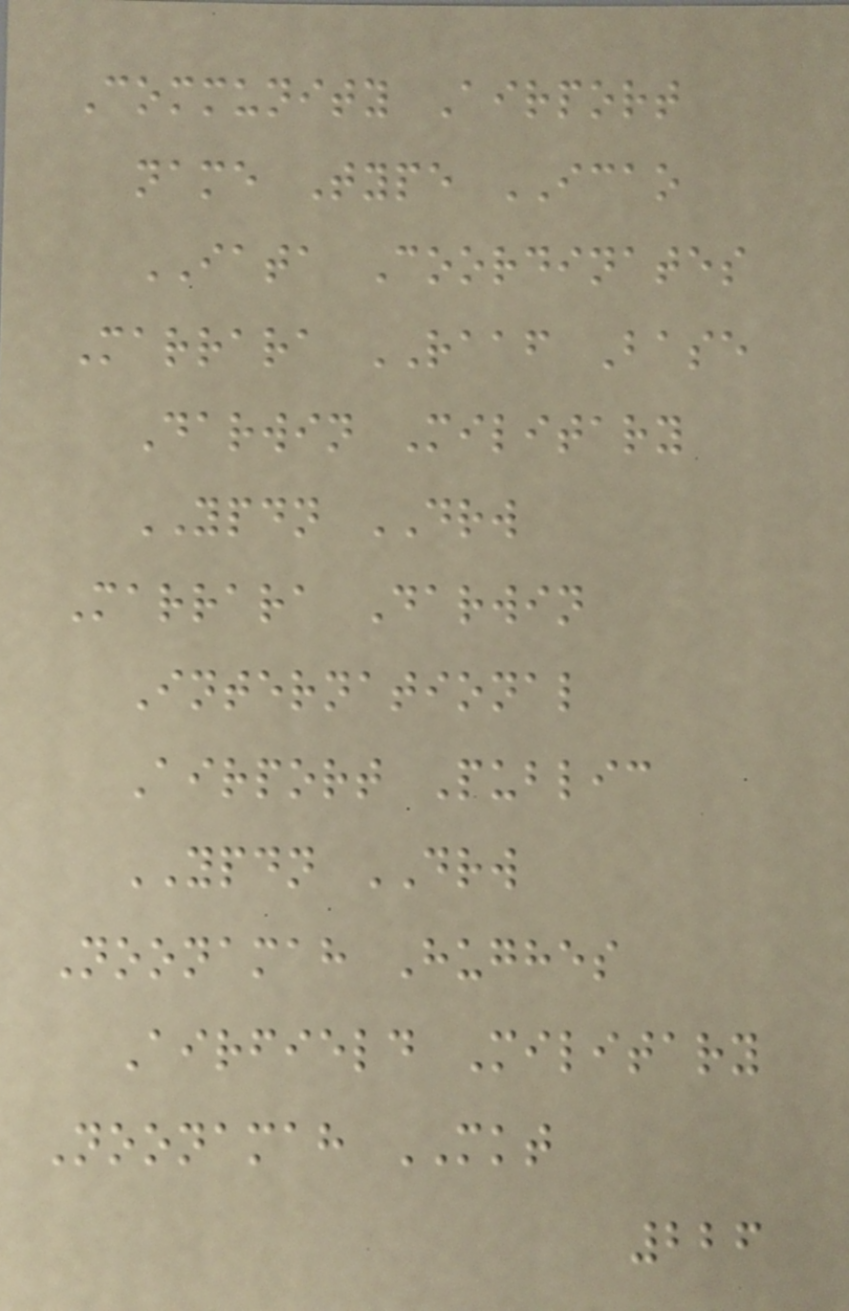Community Airport
name Type ICAO
IATA Coordinates
Marrara RAAF Base
Darwin Military
YPDN DRW
Marrara Darwin
International
Airport Public
YPDN DRW
Noonamah Hughes
Airfield Military
Noonamah MKT
226
